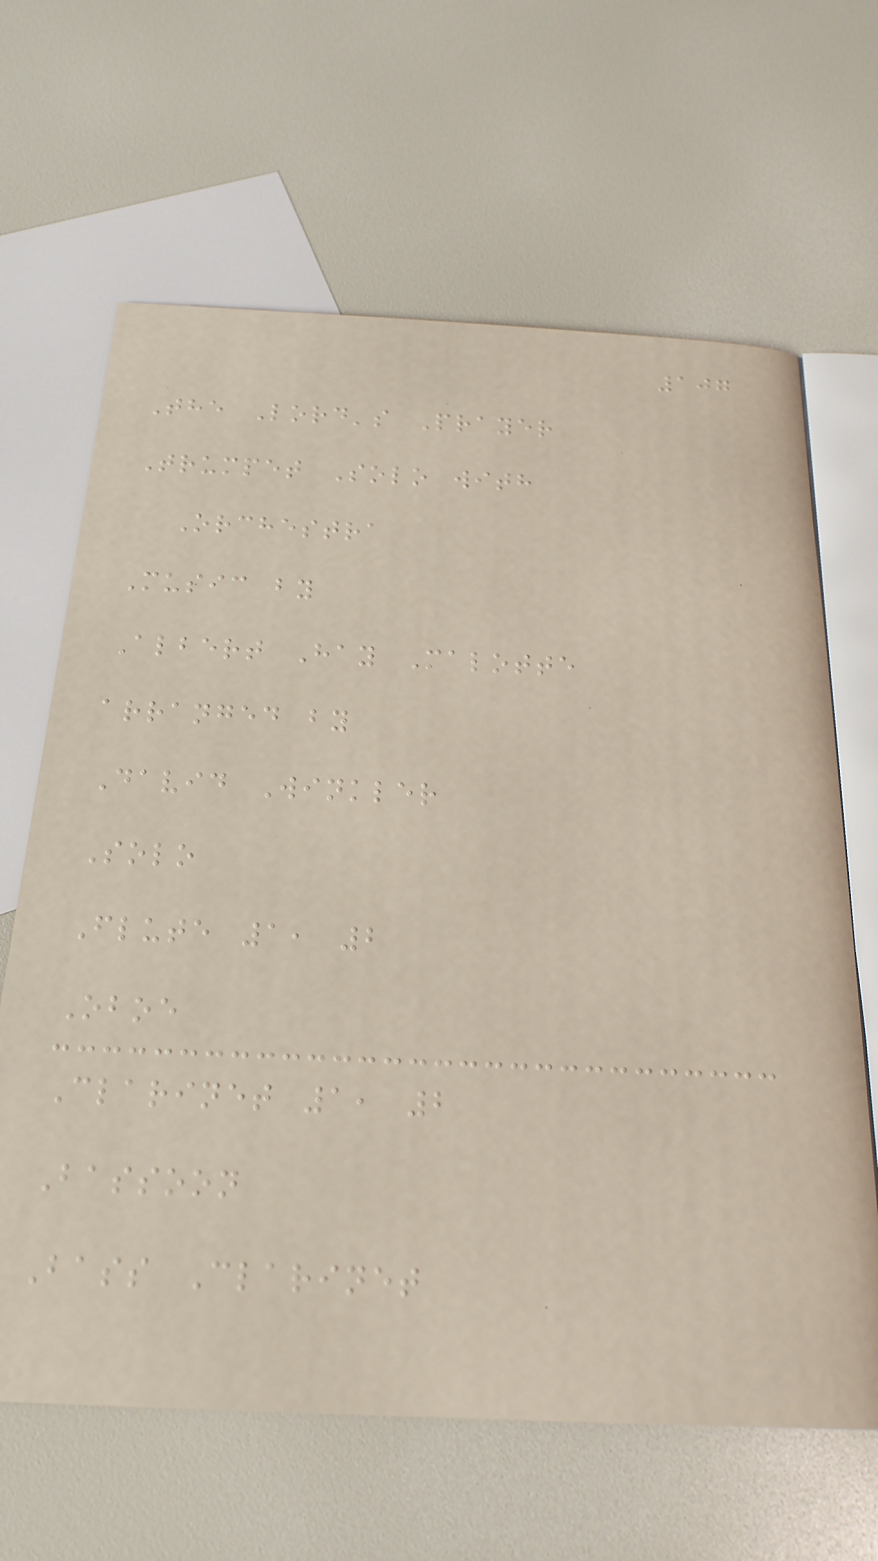107
The Lord's Prayer
Trumpet Solo with
Orchestra
Music by
Albert Hay Malotte
arranged by
David Winkler
Solo
Flute 1, 2
Oboe
Clarinet 1, 2
Bassoon
Bass Clarinet
